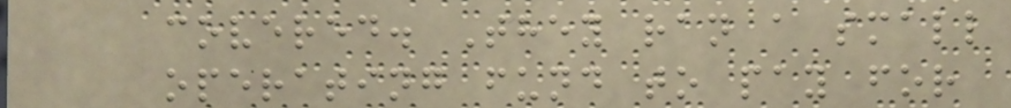covered. They ran a small
operating fund to pay for
